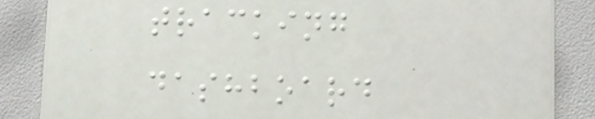tracking
dashboard
